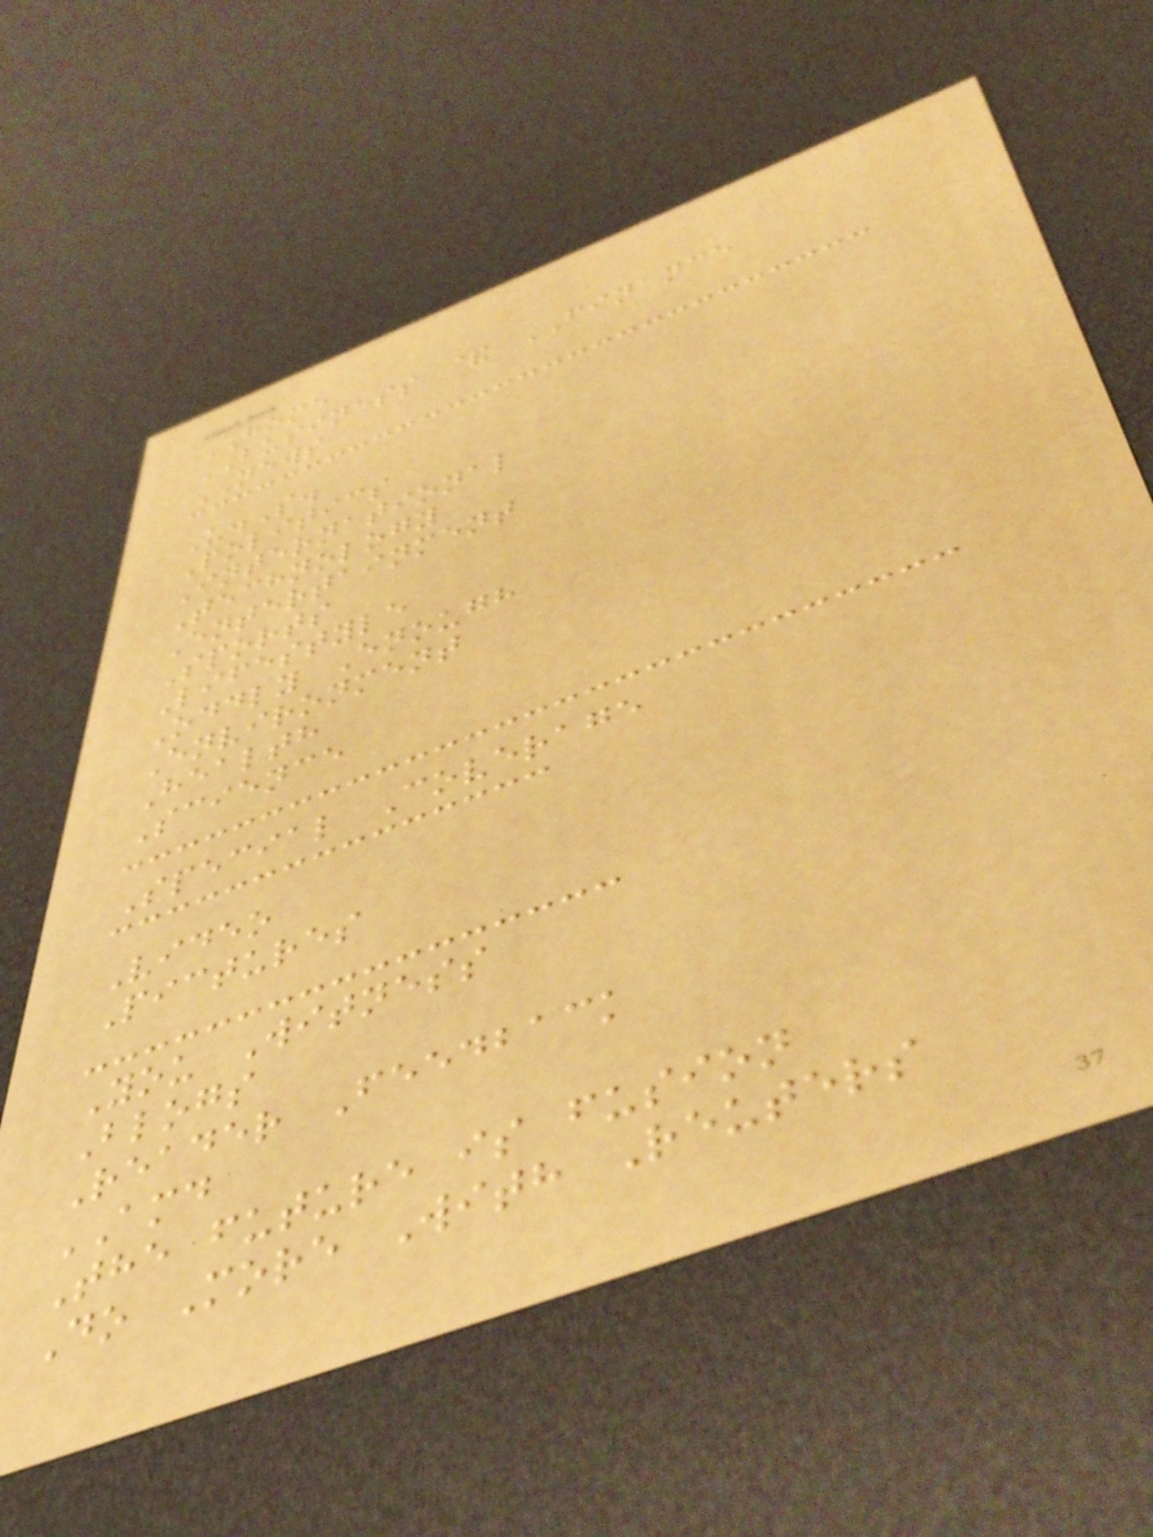HOME
BUSINESS & FINANCE
NEWS
U.S.
Politics
International
Technology
Entertainment
Sports
Lifestyle
Oddly Enough
Environment
Health
Science
Special Coverage
Video
Pictures
You Witness
Blogs
Reader Feedback
AMD
The future is fusion
Do More With Reuters
